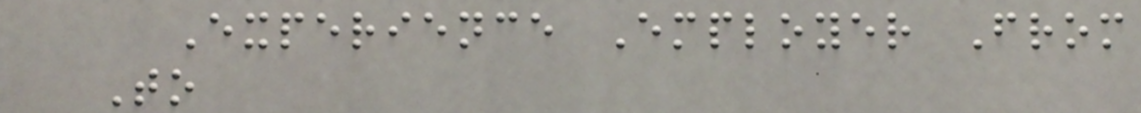Experience Employer From
To
